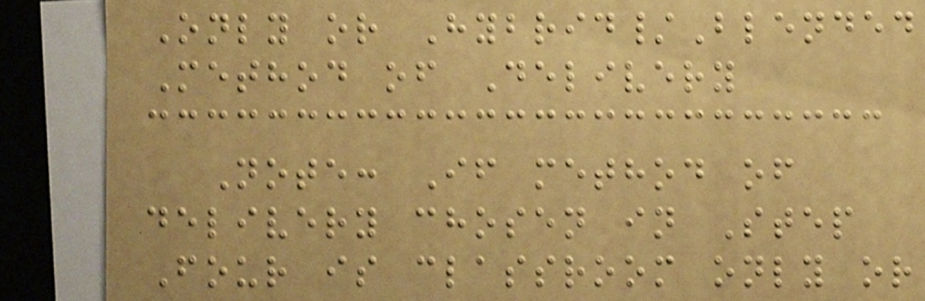Only or Hybrid/Blended
Method of Delivery
Note: If method of
delivery chosen in Step
Four is classroom only or
